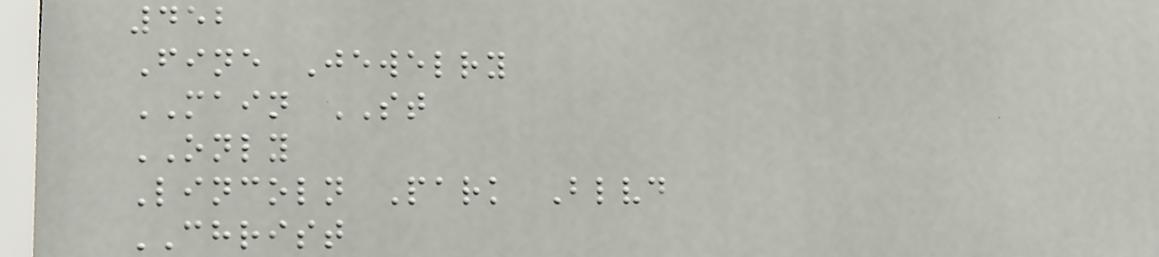452
Fine Jewelry
MAIN ST
ONLY
Lincoln Park Blvd
CHRIST
